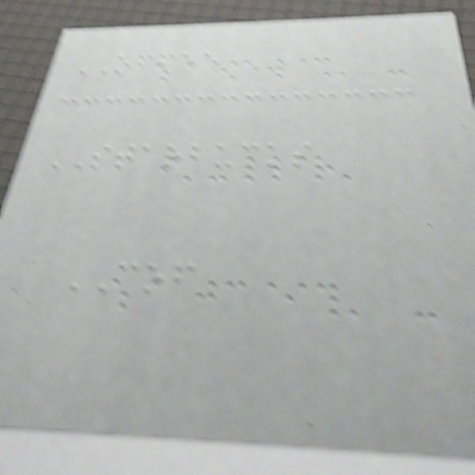OFFEE
STARBUCKS
COF
